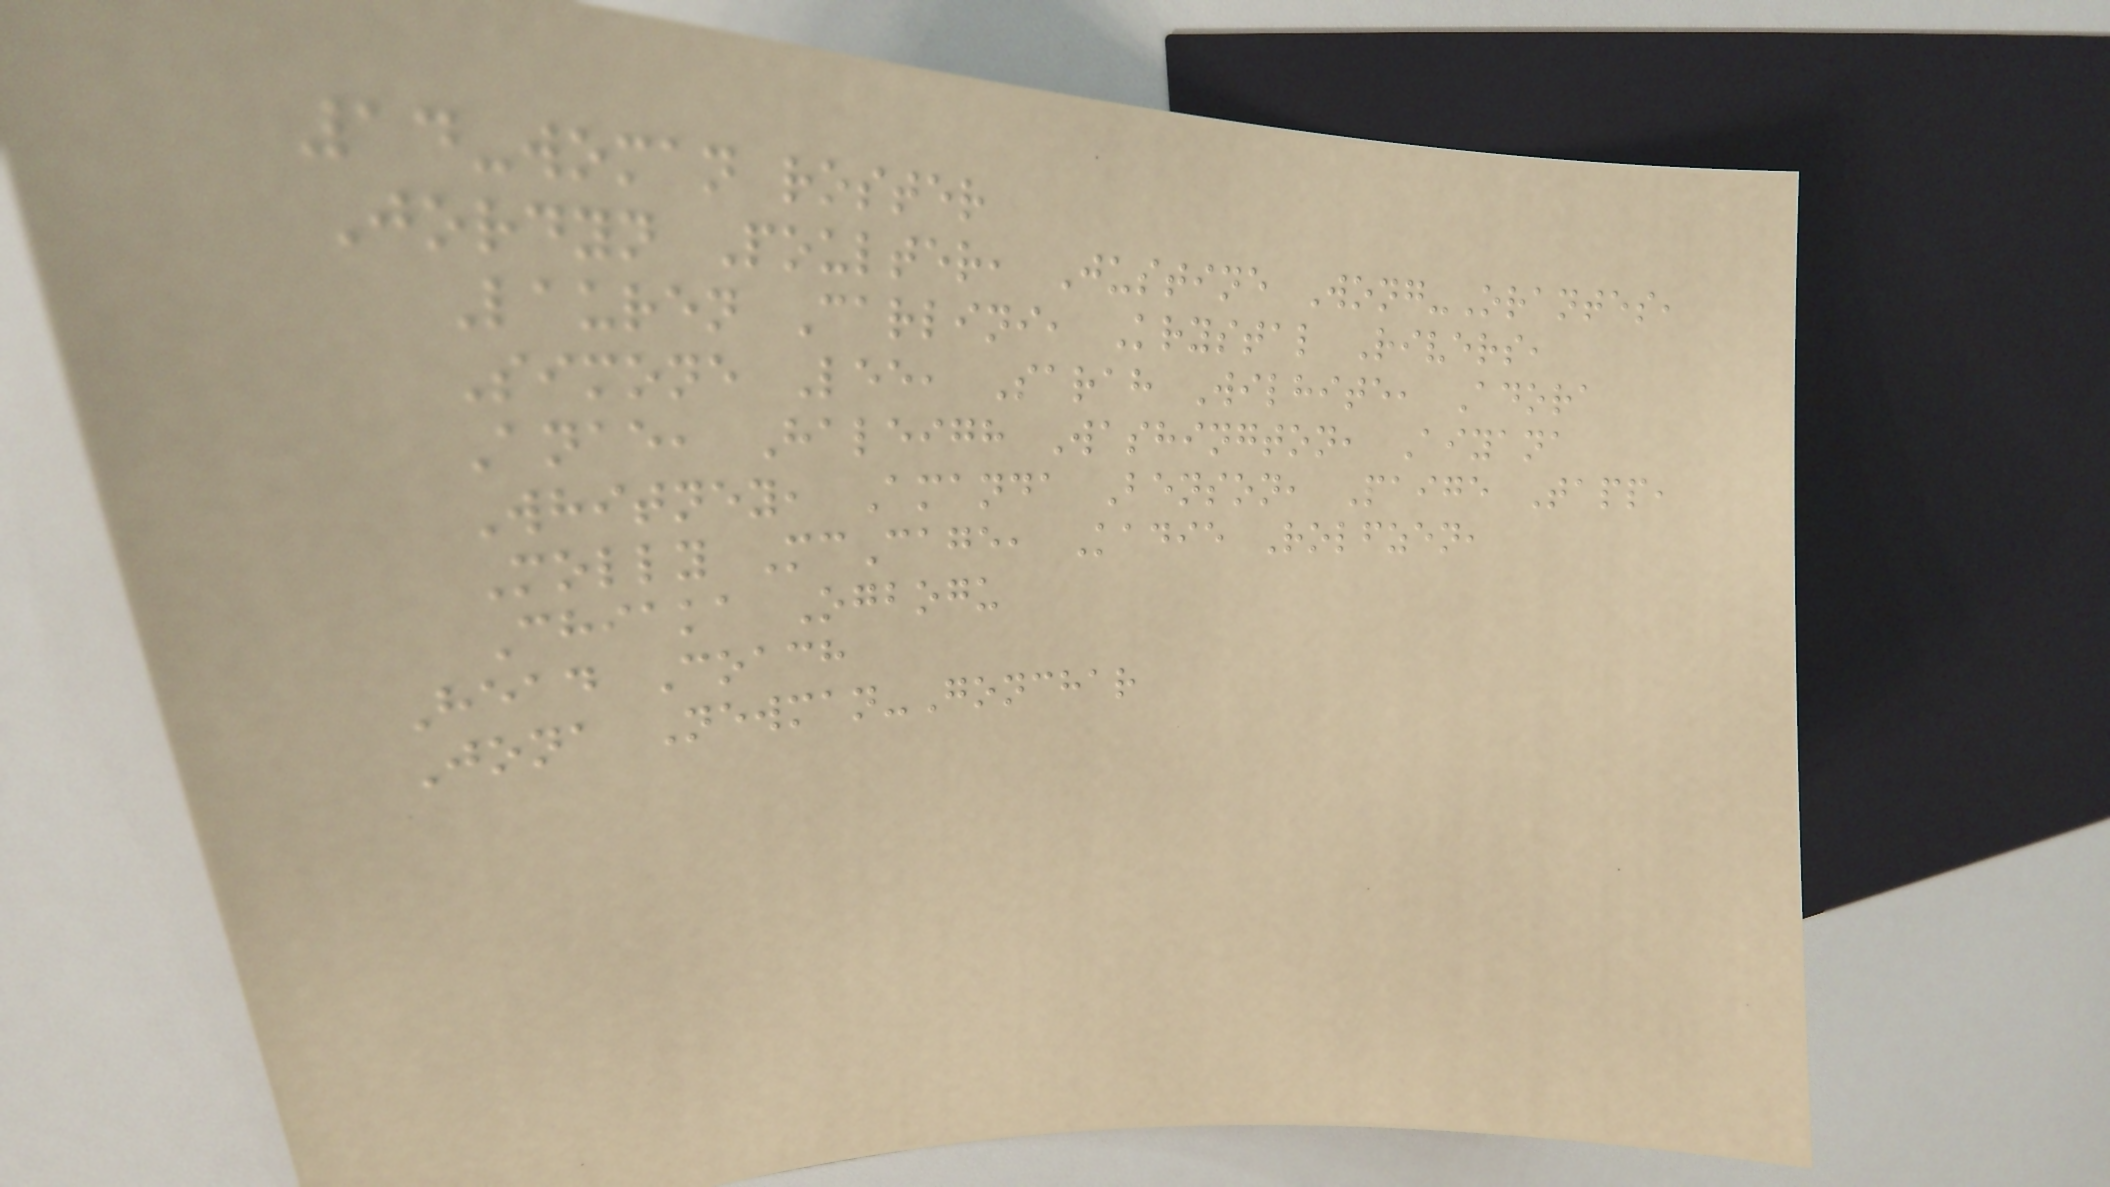14-woman roster
Jordyn Poulter, Justine Wong-Orantes,
Lauren Carlini, Krystal Rivers,
Simone Lee, Sarah Wilhite, Adora
Anae, Haleigh Washington, Aiyana
Whitney, Amanda Benson, Paige Tapp,
Molly McCage, Kadie Rolfzen,
Chiaka Ogbogu
Head Coach
Jona Newman-Gonchar
